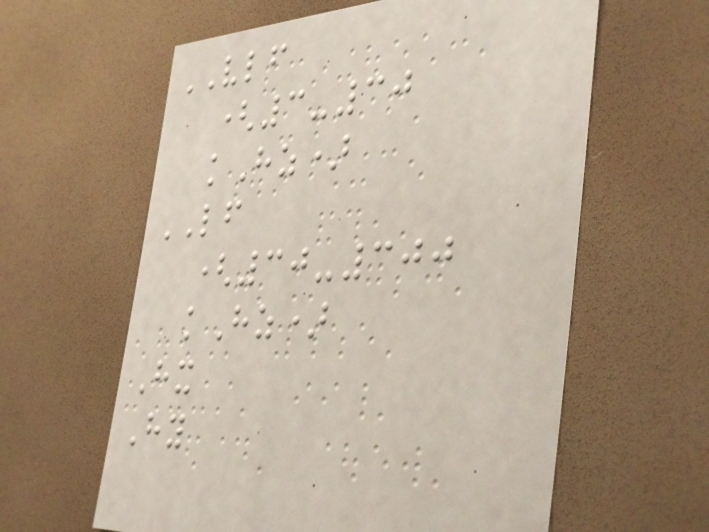VLF
(3-30
kHz)
LF
(30-300
kHz)
Hx
Hy
